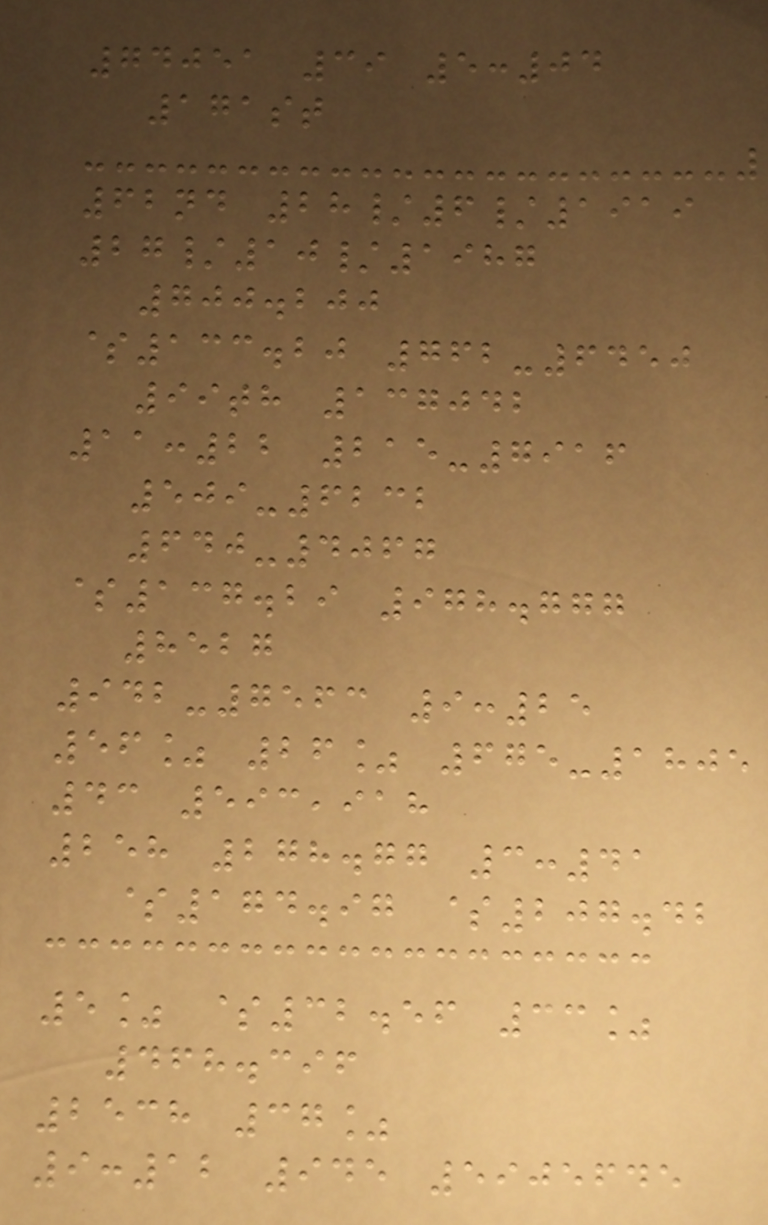74051 39 5:04
171st
62nd 28/6/1919
27/10/1987
700.200
$133.20 762-6450
99th 137042
11:22 215-7916
509-6232
640-4067
$137.29 978.777
8527
942-7563 9:25
56% 26% 675-1805
43 593,918
258 278.77 3:41
$174.97 $207.42
5% $32.56 33%
468.396
2538 37%
9:12 945 5905645
